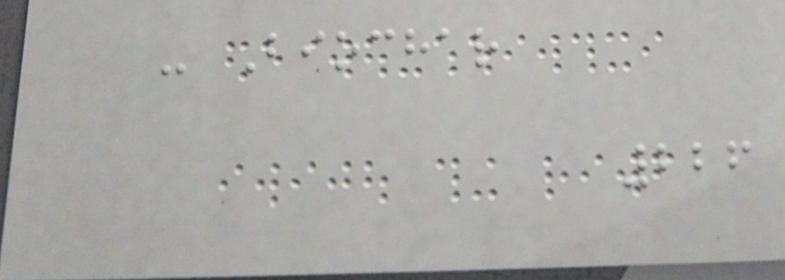- Biochar
226
